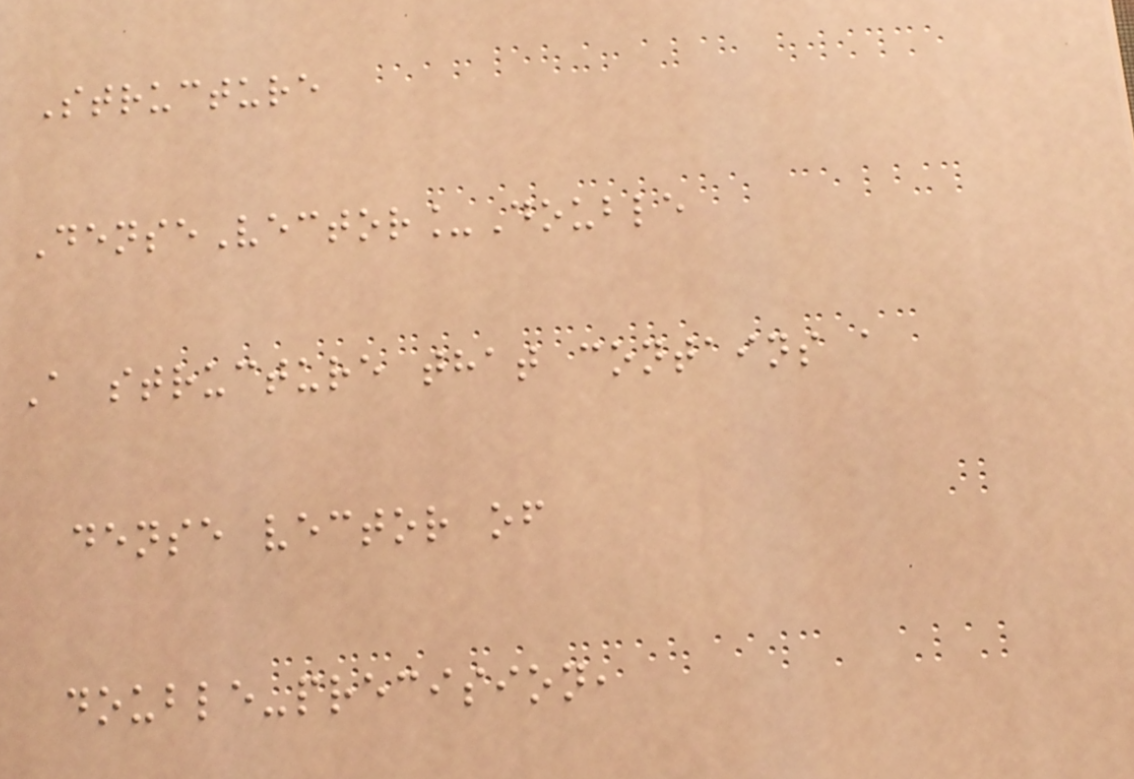Structure
DenseVector_Double
A structure that contains a
dense vector of
double-precision,
